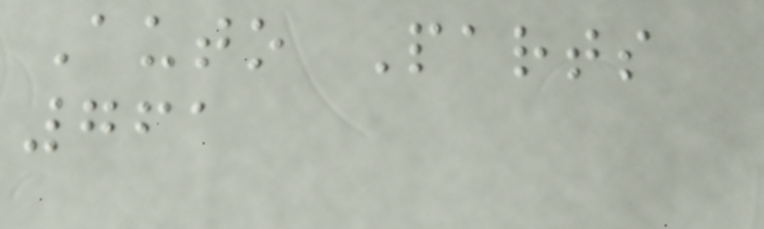Auto Parts
761
